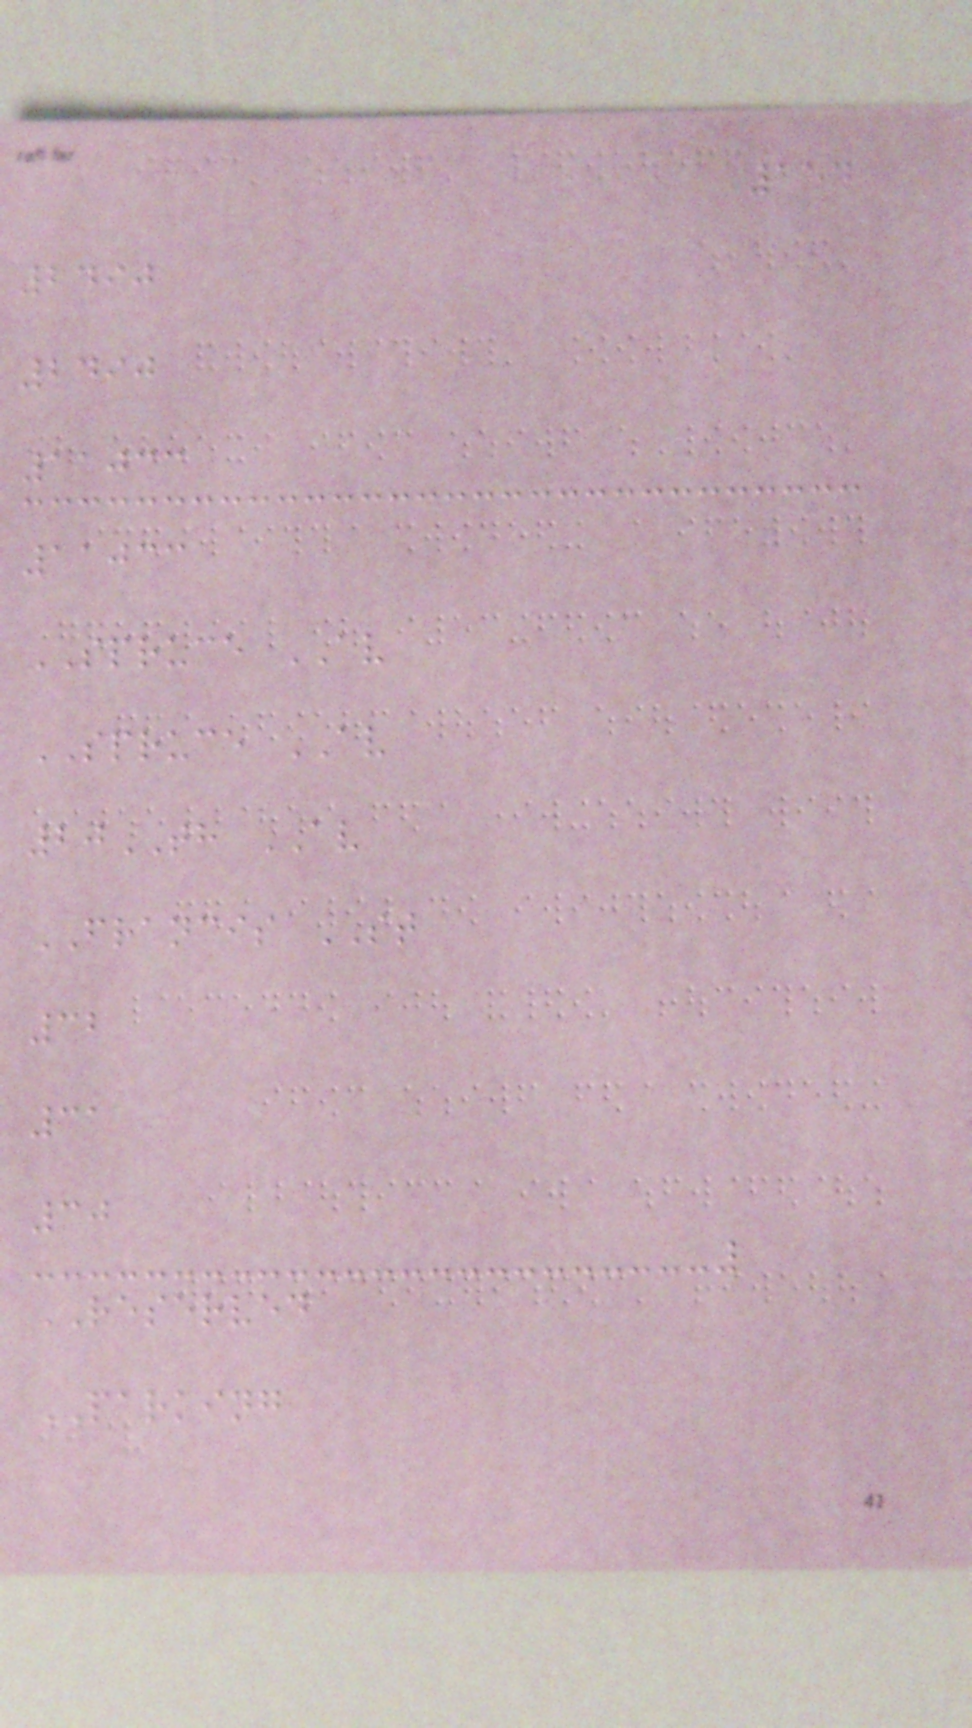154
2490
2490
11033
11033
SPRUCE AV
SPRUCE AV
20TH AV
FRANCIS ST
32
31
30
RESERVED
PARKING
